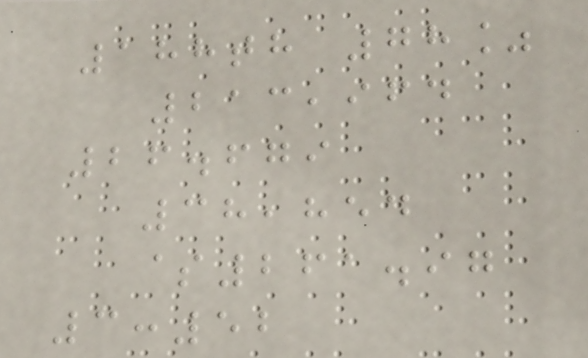188th 78%
213,964
26.679
38,854
$261.97
3:52
